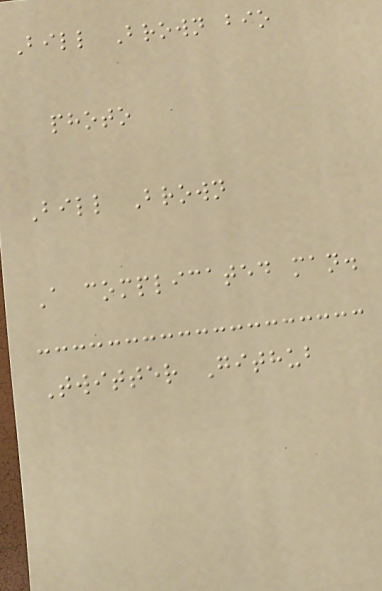Bill Brown bio
photo
Bill Brown
A complicated man.
Twitter Github
